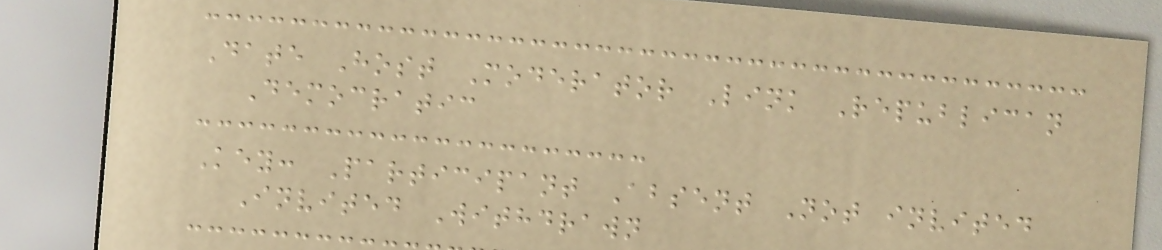Date Host Moderator Link Republican
Democratic
Key: Participant Absent Not invited
Invited Withdrawn
